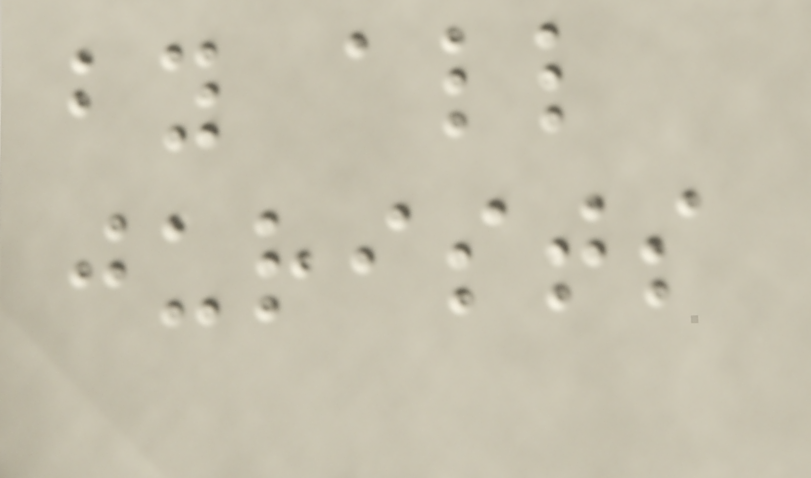by all
jurists
